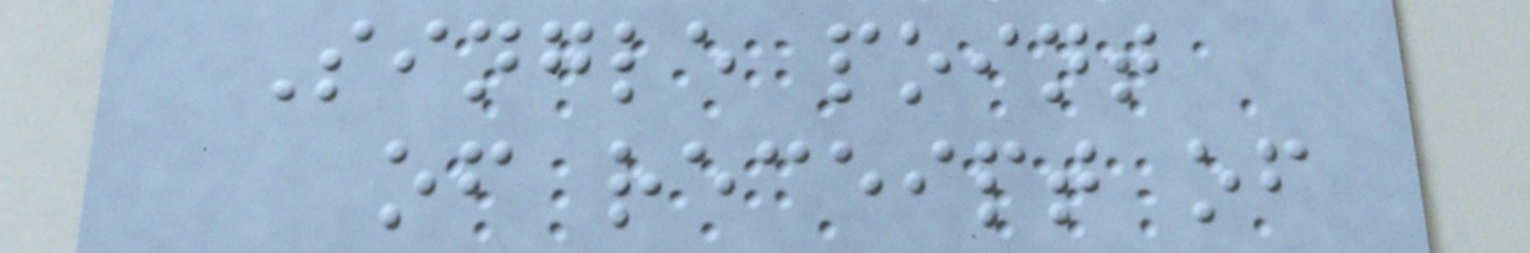Single point
of receipt of
